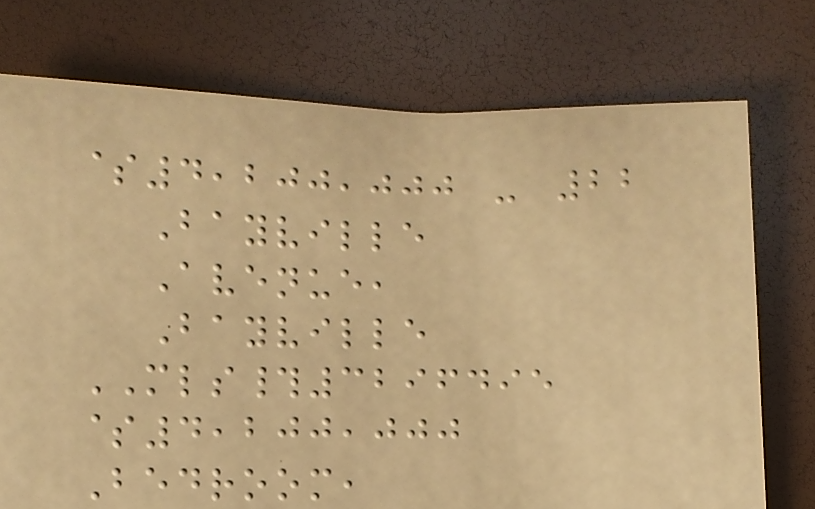$4,200,000 - 22
Bayville
Avenue,
Bayville
MLS#3296495
$4,200,000
Bedroom,
